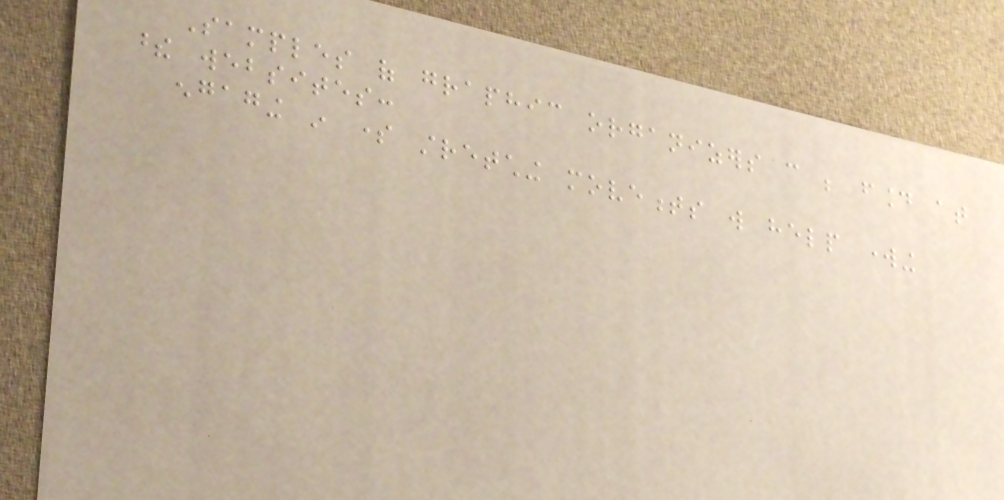Samples of graphic organizers can be found at
these websites:
engaging in some stretching movements will help working
